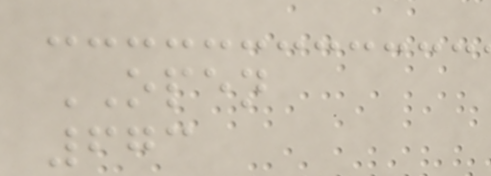OPEN
673
